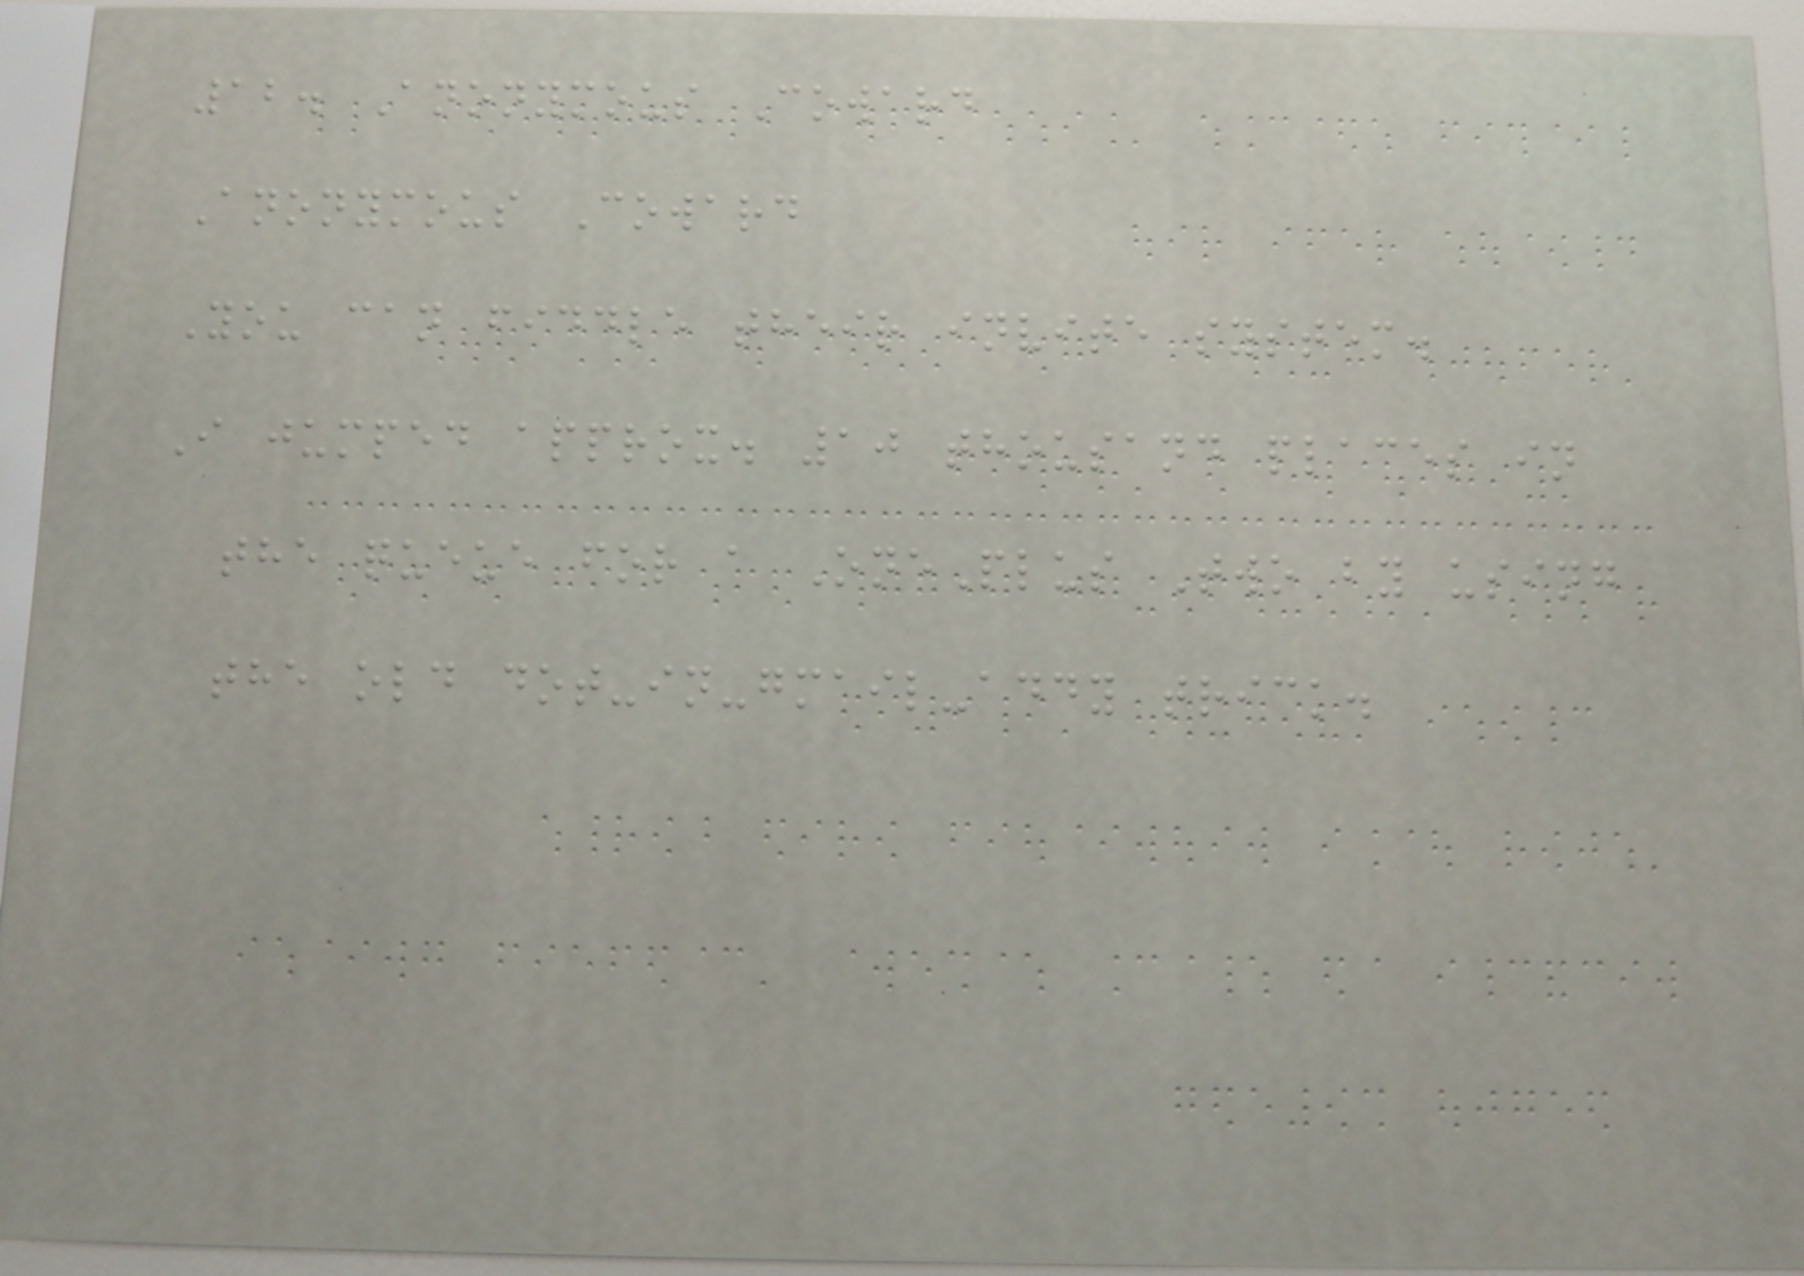12. Anonymous Coward
Anonymous Coward
You can fiddle their invite system.
I jumped approx. 10 thousand places in
the queue for a OnePlus Two by using
the old dot-in-gmail-addy trick.
